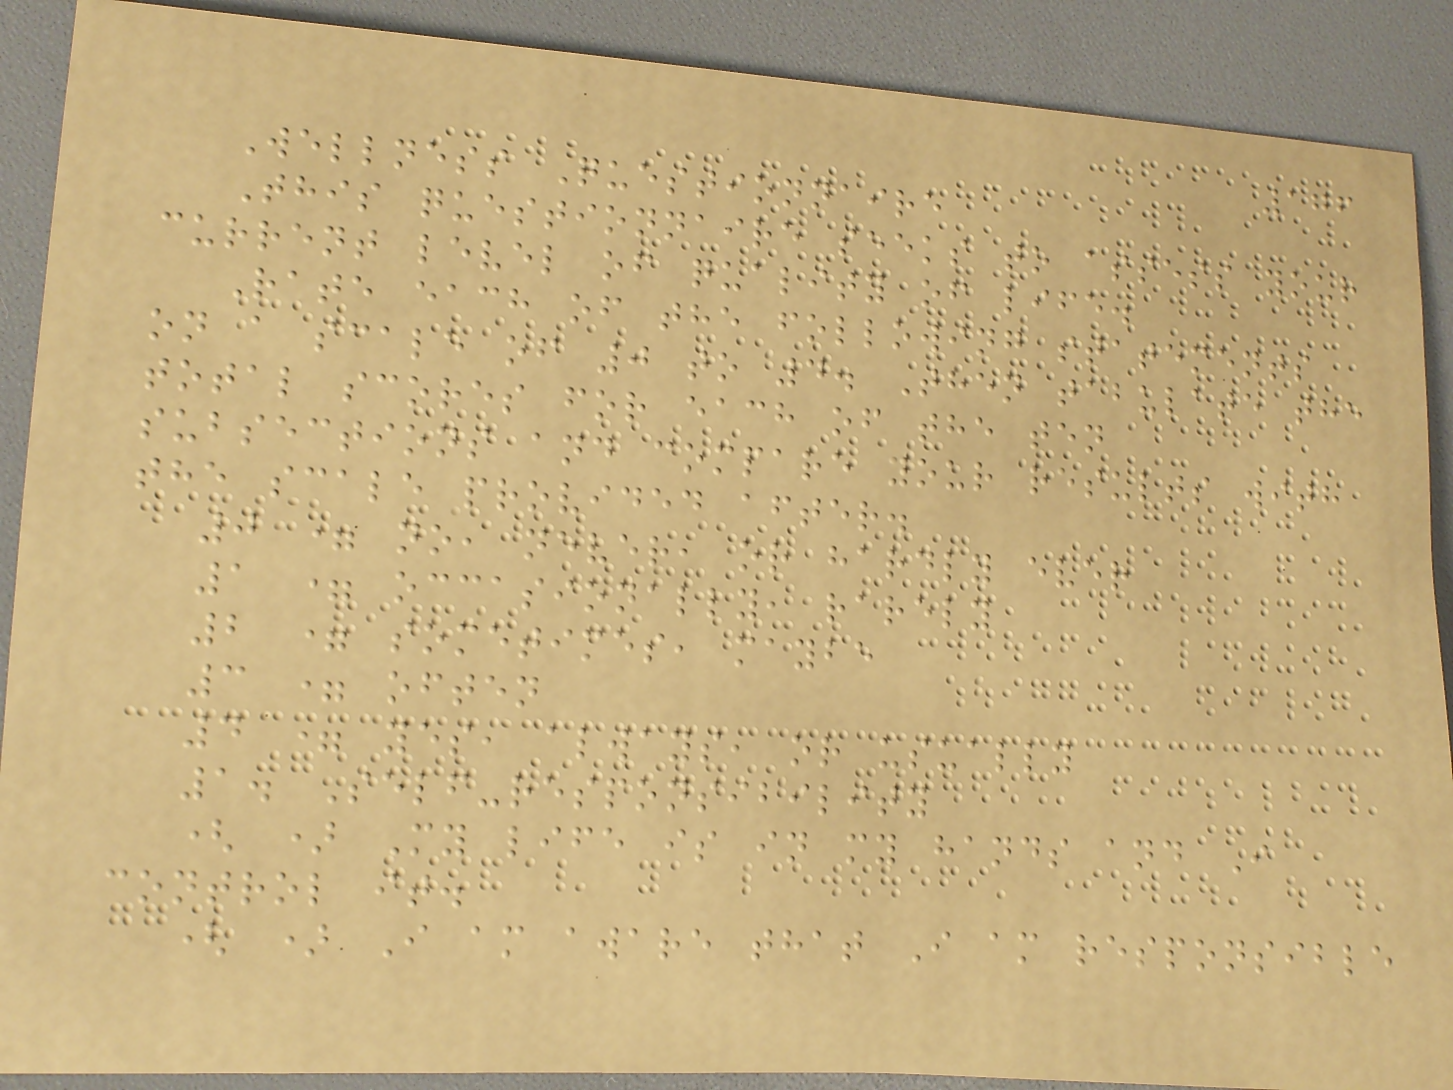176
Wellness Questionnaire
This questionnaire seeks to assess your
current level of quality of life.
Rate each of the following statements
on a scale of 0 to 4. Then tabulate the
total scores for each of the ten
subsections and compare your results with
the scale provided after.
0 = no, never, or hardly ever
1 = occasionally, rarely
2 = sometimes, maybe
3 = often
4 = yes, always, or usually
1. Self-responsibility
( ) My life is in my hands and I
control it.
( ) I am aware that I am responsible
